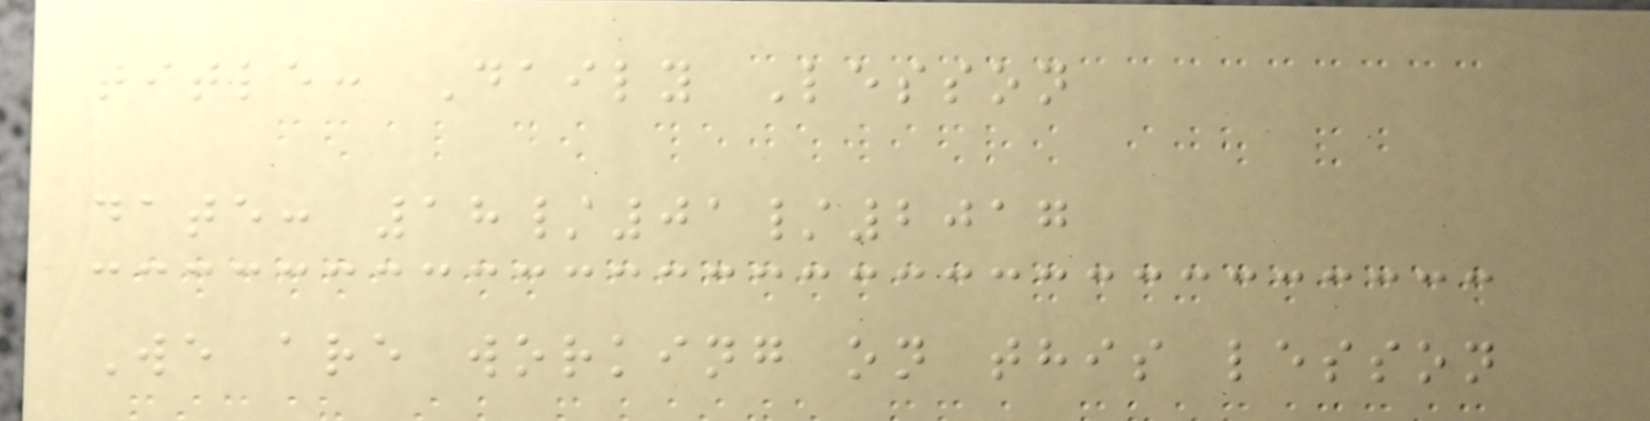title: Daily Lesson
date: 18/01/2017
We are working on this lesson
